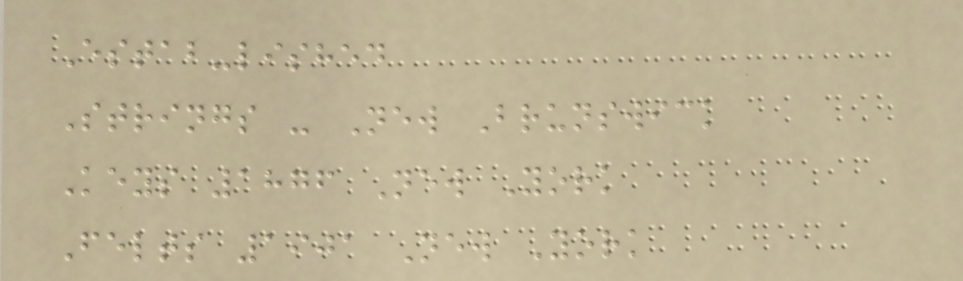Estab-lished
Strings - New Brunswick
Keys 1876 New York
Felts 1901 New York
